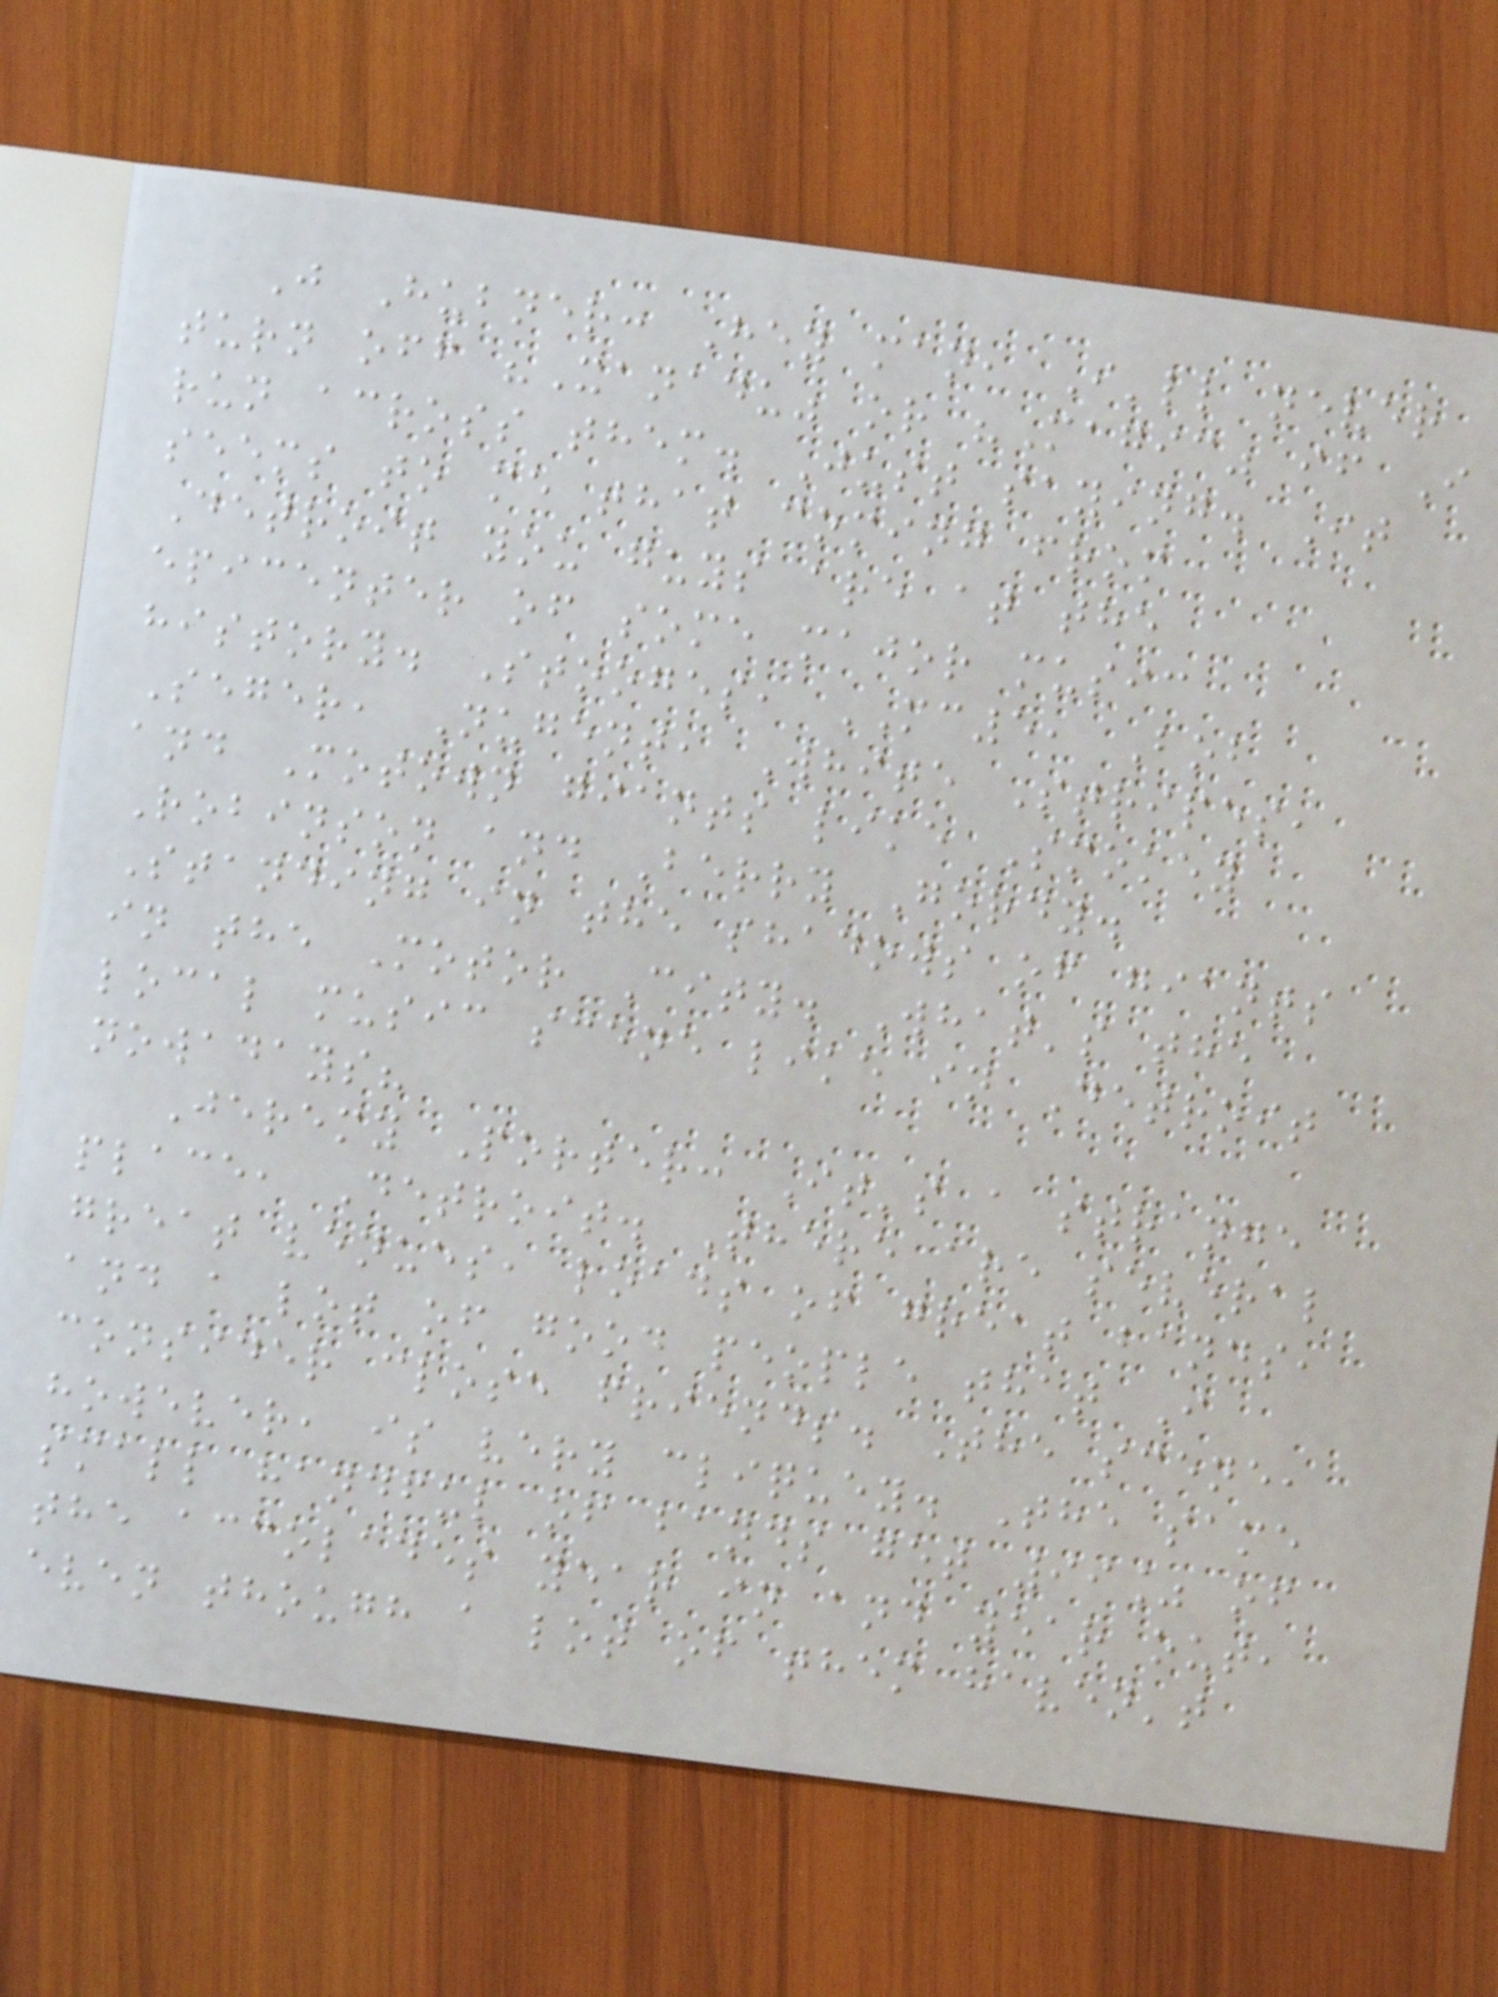J Hubner: Hey man, I'll never
turn off "Xanadu" or "Magic" if I
run across them. Just saying. It
seems to me that coming from
Detroit you guys are at the
epicenter of some major music
history. Stooges, MC5, Bob
Seger, Nugent, White Stripes,
and Motown giants like Smokey
Robinson and Berry Gordy.
Standing in the shadows of giants
in the Motor City. What's the
local music scene like in Detroit
nowadays?
Jeremy Porter: It's a strange
place, Detroit. There are several
great venues, loads of great bands,
and a lot of good people that I
consider close friends. The scene,
however, is very cliquey. The same
small handful of bands get 99% of
the accolades year in and year out,
even though a lot of them haven't
